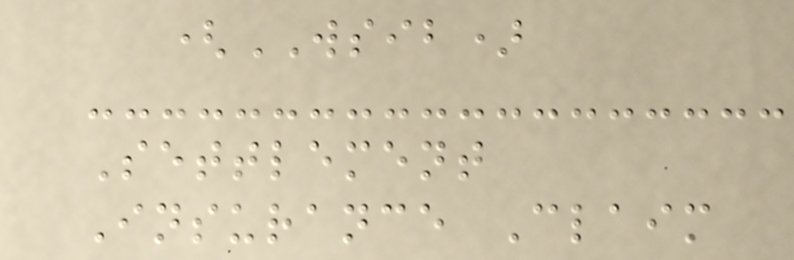(WSIB)
Settlement
Insurance Claim
